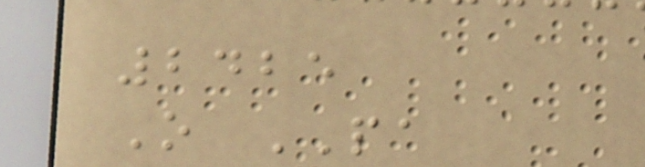2425
O PA
